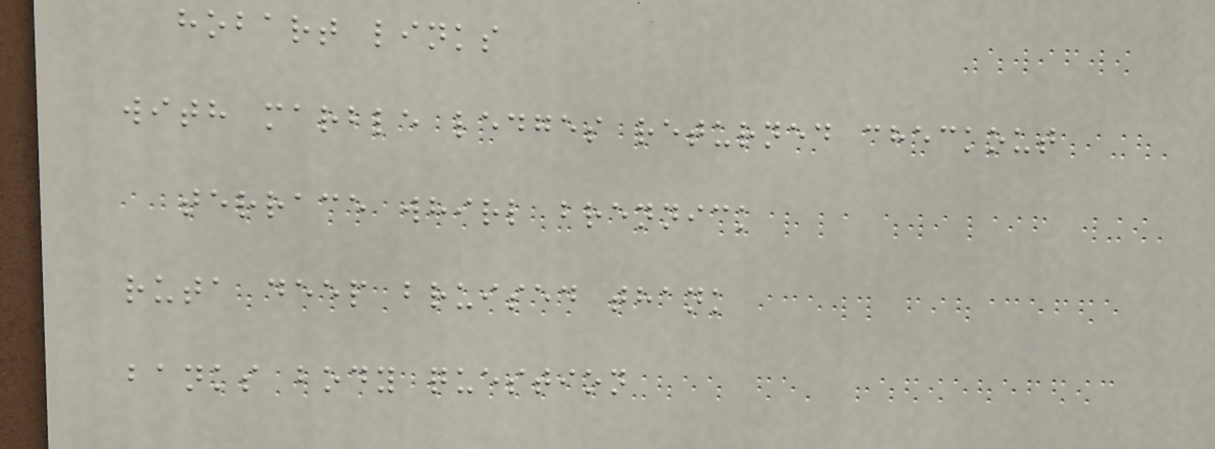hobart links
with marble ledges returned checkout
terrace whirl brennick
ruta deep bruised thank
banks body question
